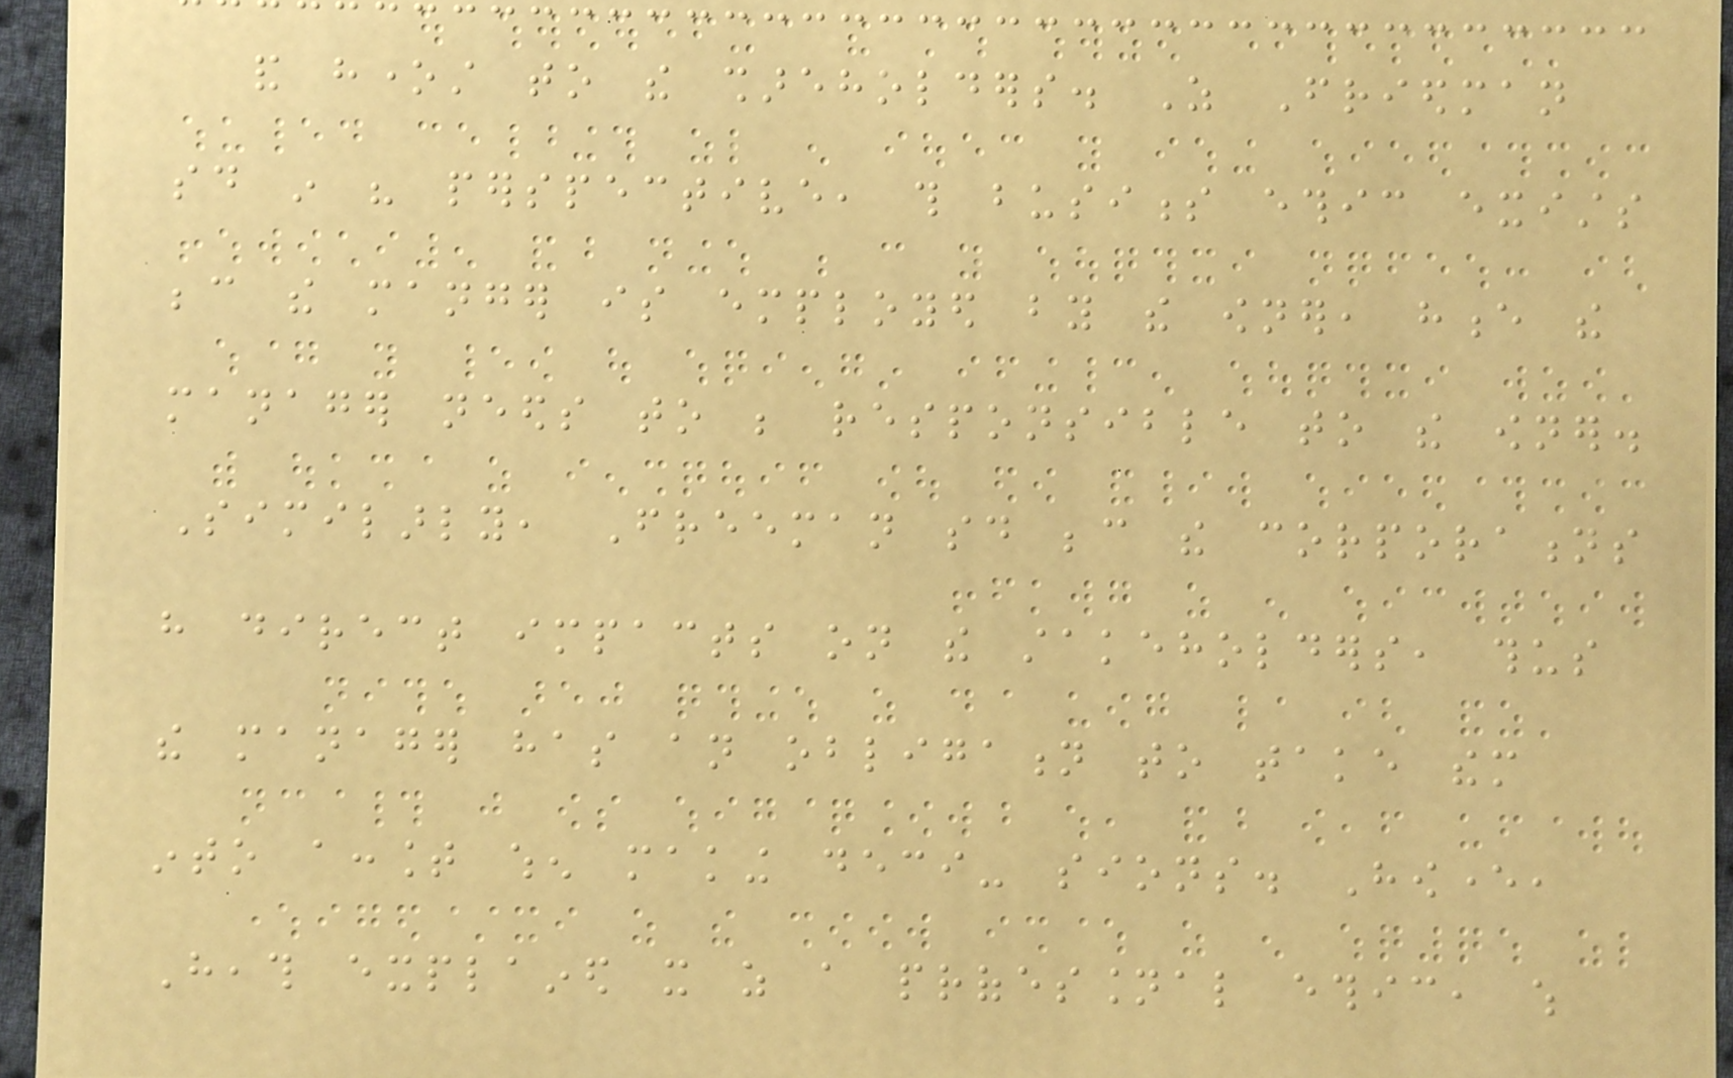and honest to the shareholders. As Friedman
said in his perspective, this business ethic exists
because the manger is employed by the owner, hence the
manager needs to be responsible to the owner.
Similarly, Freeman said because the corporations
have direct impacts on the stakeholders, thus
the manager has an obligation to take them
into account when making deci- sions. However,
Heath explained it as a professional ethic, which
